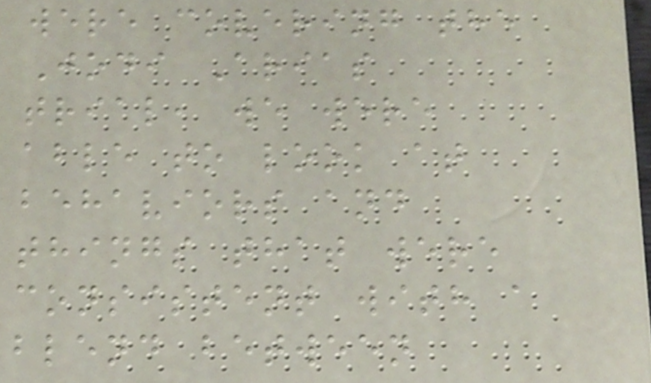were covering the
Jodi Arias
trial, we were
able to look at
behaviors and
things that were
consistent with a
blend between
